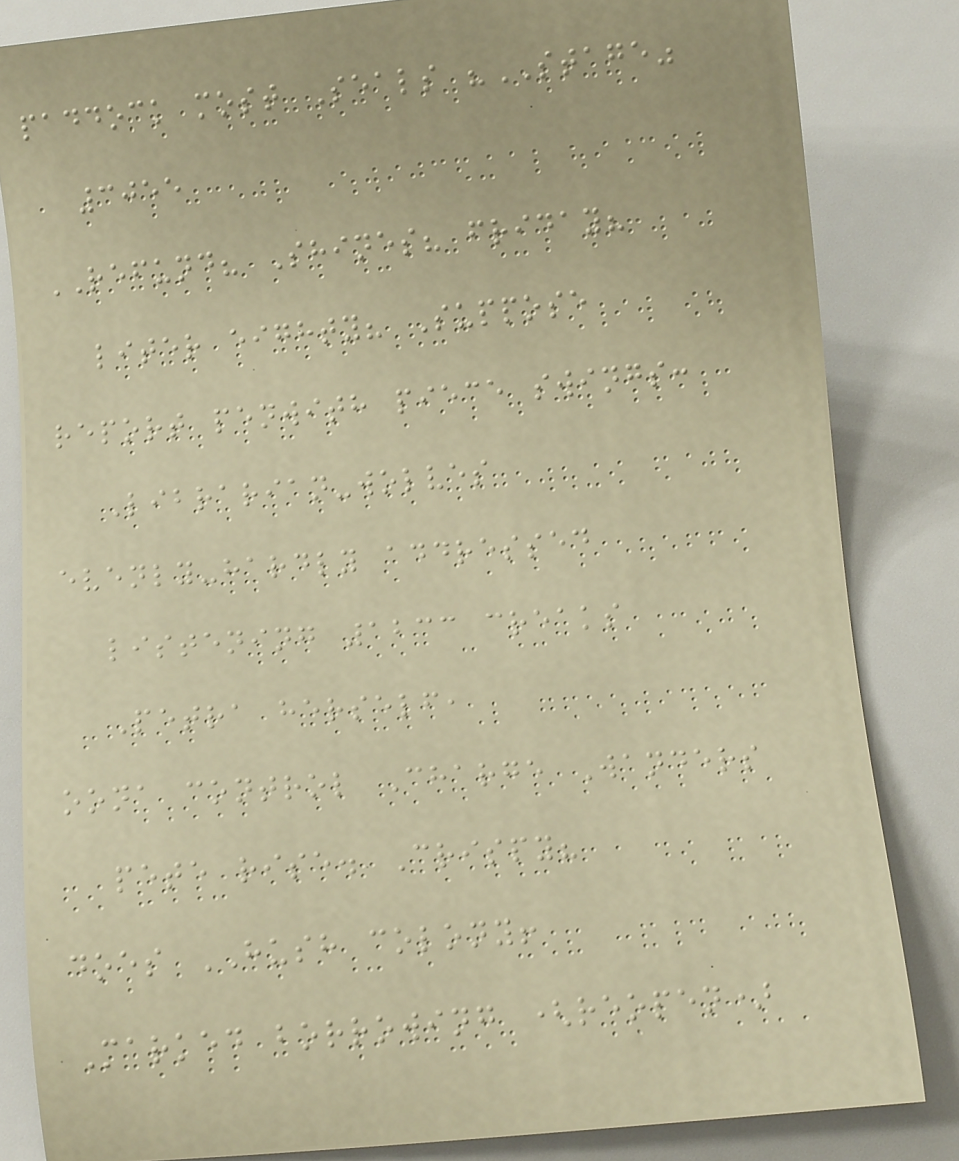paddock most Seals "STAGE"
3055
REFUND? Shines? friday?
liter eighty? Suppose
report penwith piece swings:
Librarian-wolves
evenly-hardly addressed
listening 1233 creaks
Petra herself,
oona control Charge Wanders
pete rise. Crispy?
does HUSH colony!
Marked borrowing (reopen)
